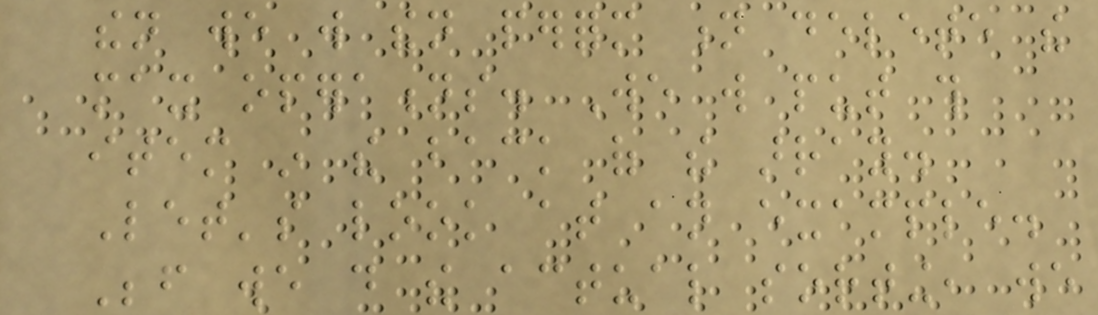then we will then perform n delete the
max operations. We will put this
item in the back of the array.
Let's look at an example.
Before we do the actual sorting, we
